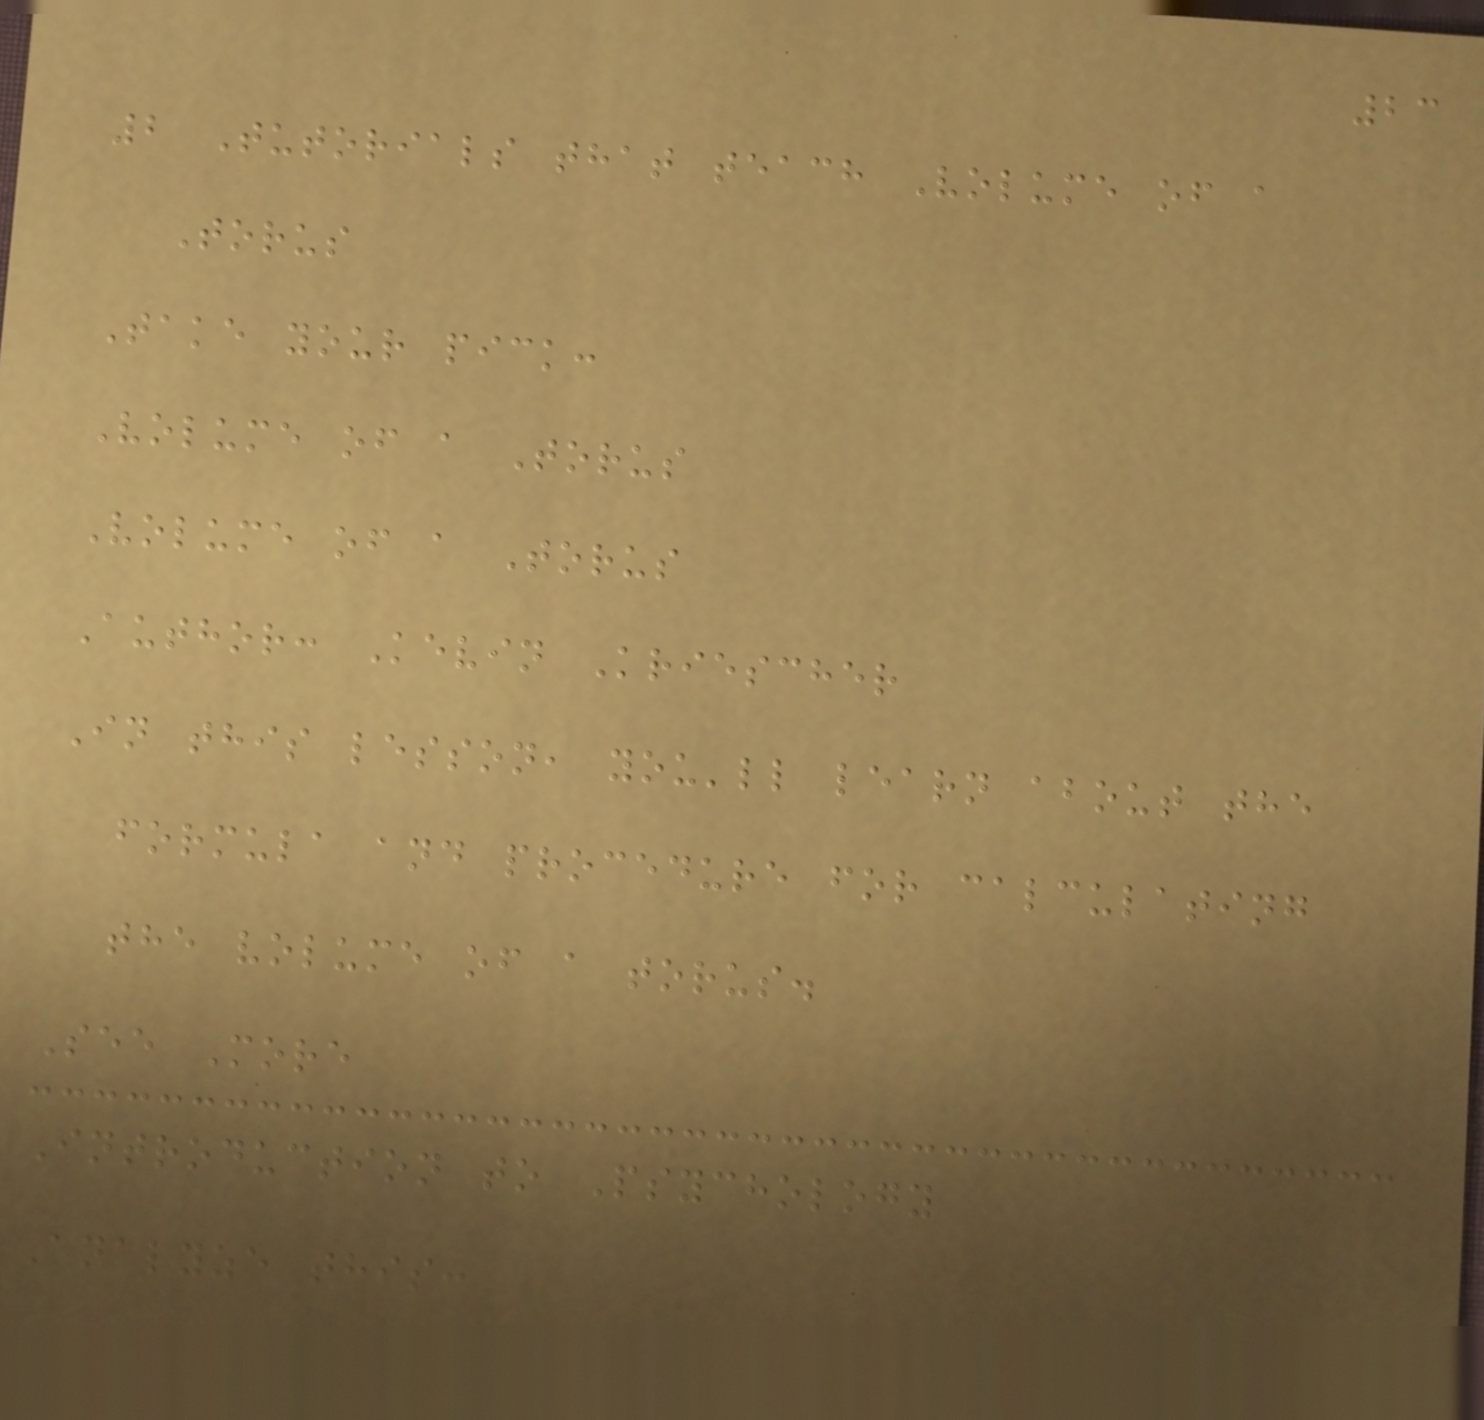23
2 Tutorials that teach Volume of a
Torus
Take your pick:
Volume of a Torus
Volume of a Torus
Author: Kevin Kriescher
In this lesson, you'll learn about the
formula and procedure for calculating
the volume of a torus.
See More
Introduction to Psychology
Analyze this:
